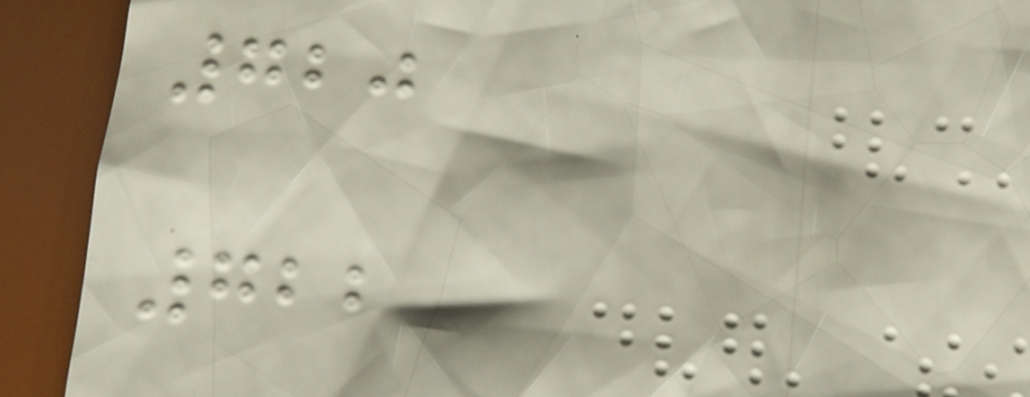720
722
